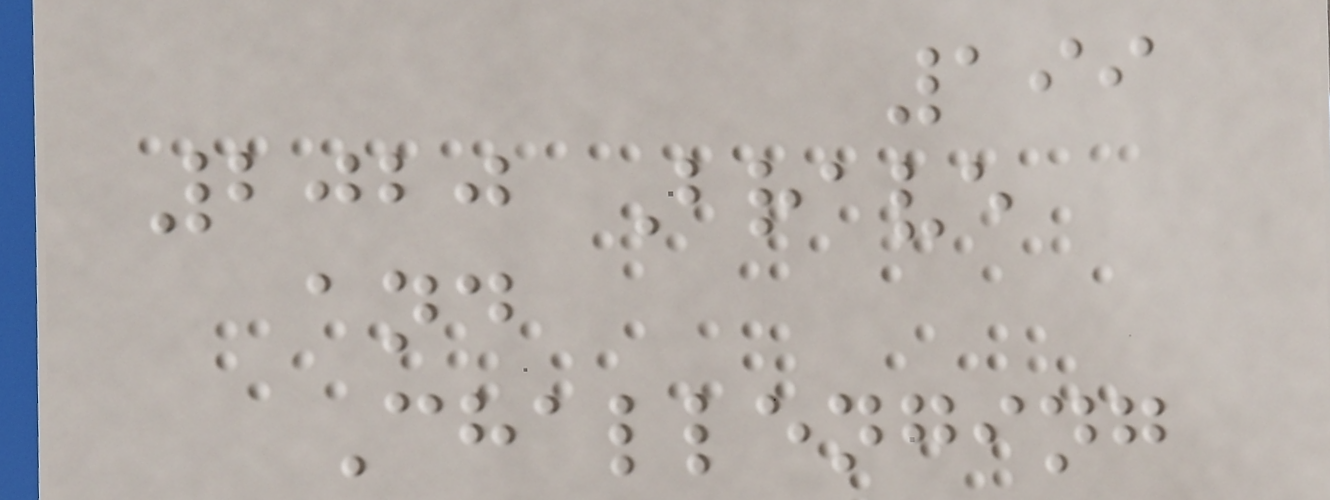199
2020 Brave
and
Challenging
